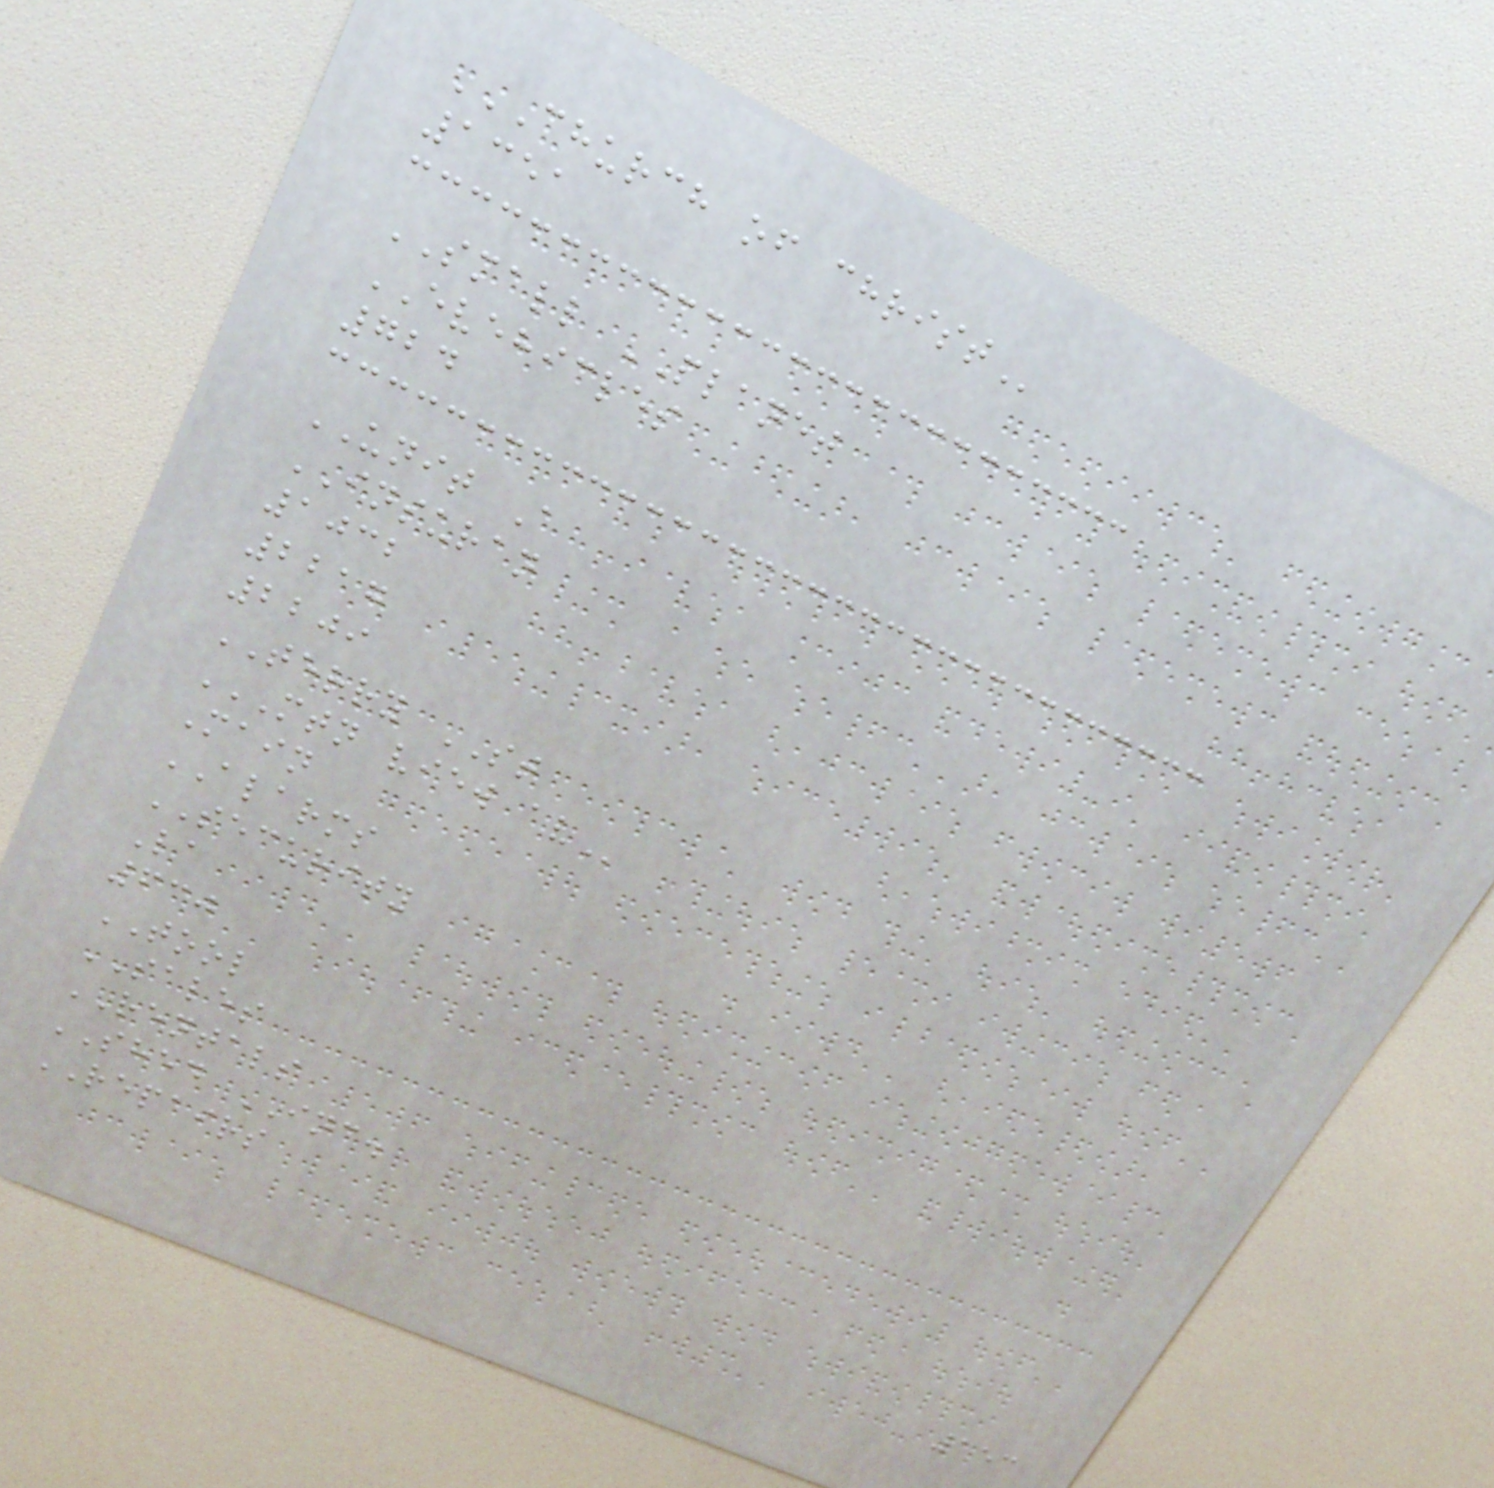CHURCH OF CHRIST
1351
SMALL PLANET
EVEHICLES
724
UNIT A
INSURAN
1032
2217
2209
TERRY ST
MTN VIEW AV
Main
ALARMS
SECURITY
La
630
TOOL
SALES
RENTALS
SHED INC.
REPAIRS
153
